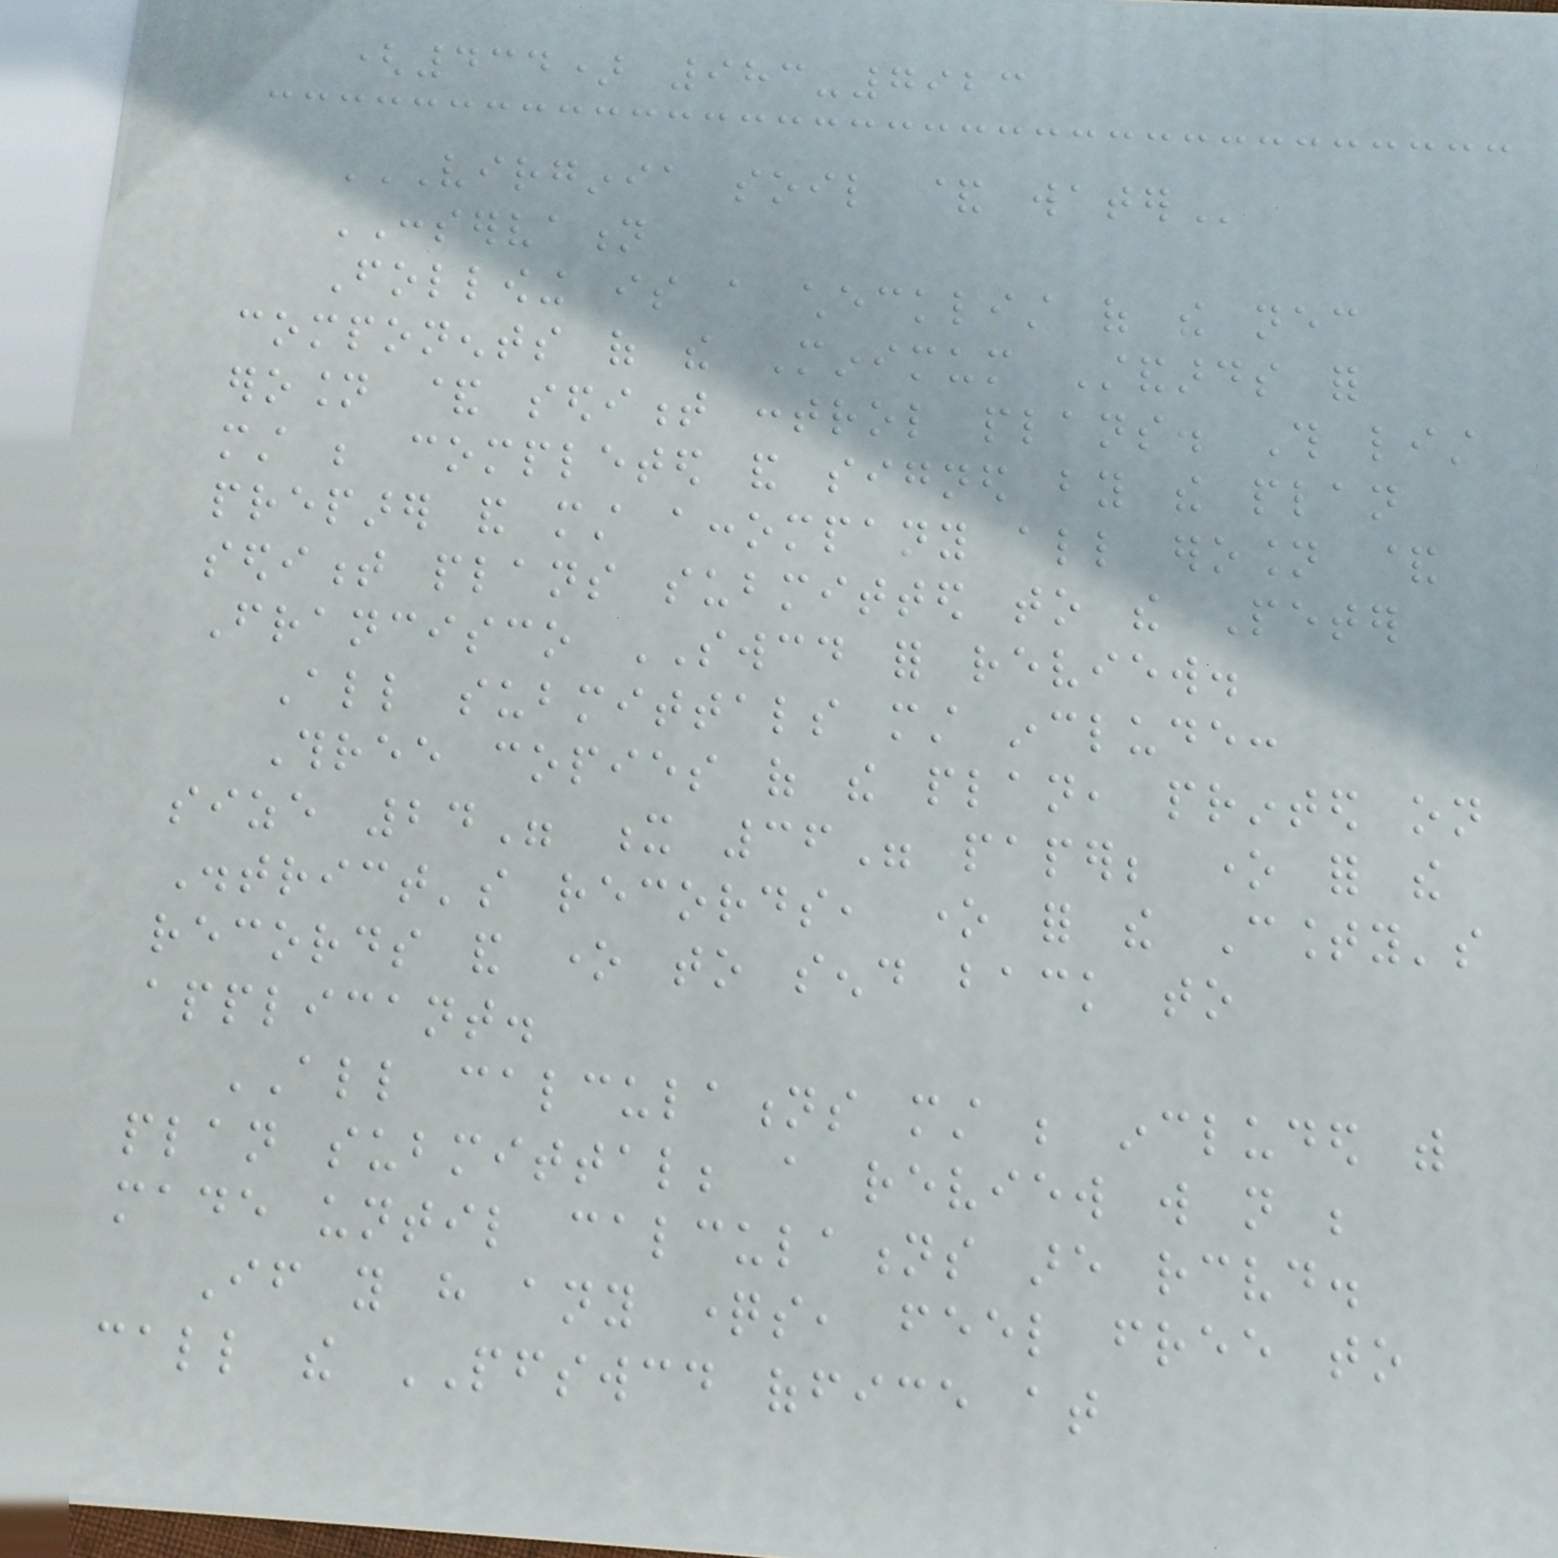(434) 983-7923
VIRGINIA SOIL & WATER
CONSERVATION
Following is a checklist of the necessary
components of the Minimum Standards for
erosion & sediment control plans. This list
must be completed and signed by the plan
preparer and must accompany all erosion &
sediment plans submitted to the Peter
Francisco SWCD for review.
All submittals must include:
Three copies of the plan, printed on
size 24" x 36" paper; one for the
District's records, one for the County's
records and one to send back to
applicant.
ALL calculations must be included with
plan submittal; a review will not be
made until calculations are received.
If you have any questions, feel free to
call the PFSWCD office at
